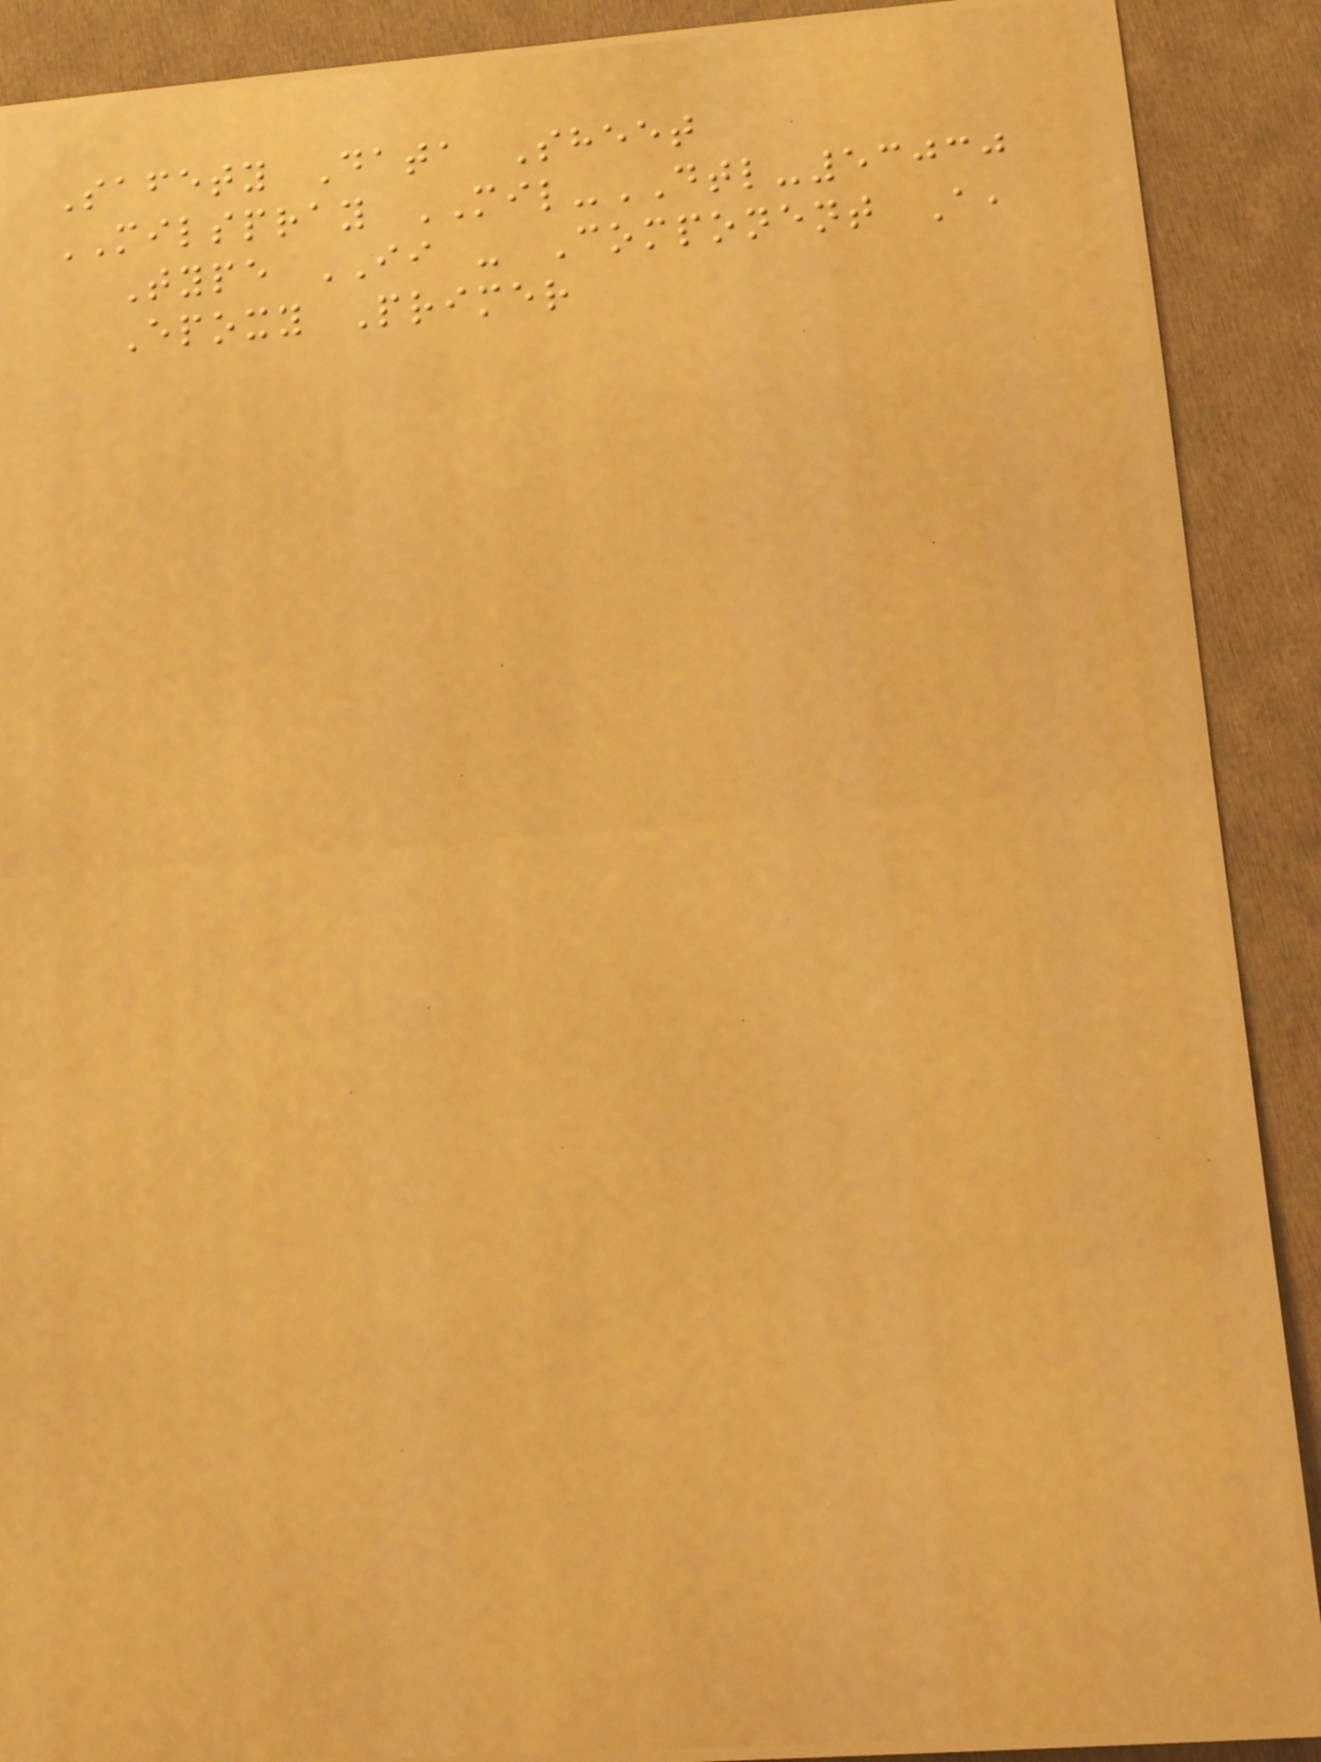Safety Data Sheet
MILSPRAY MIL-DTL-53030
Type II - Component A,
Epoxy Primer
